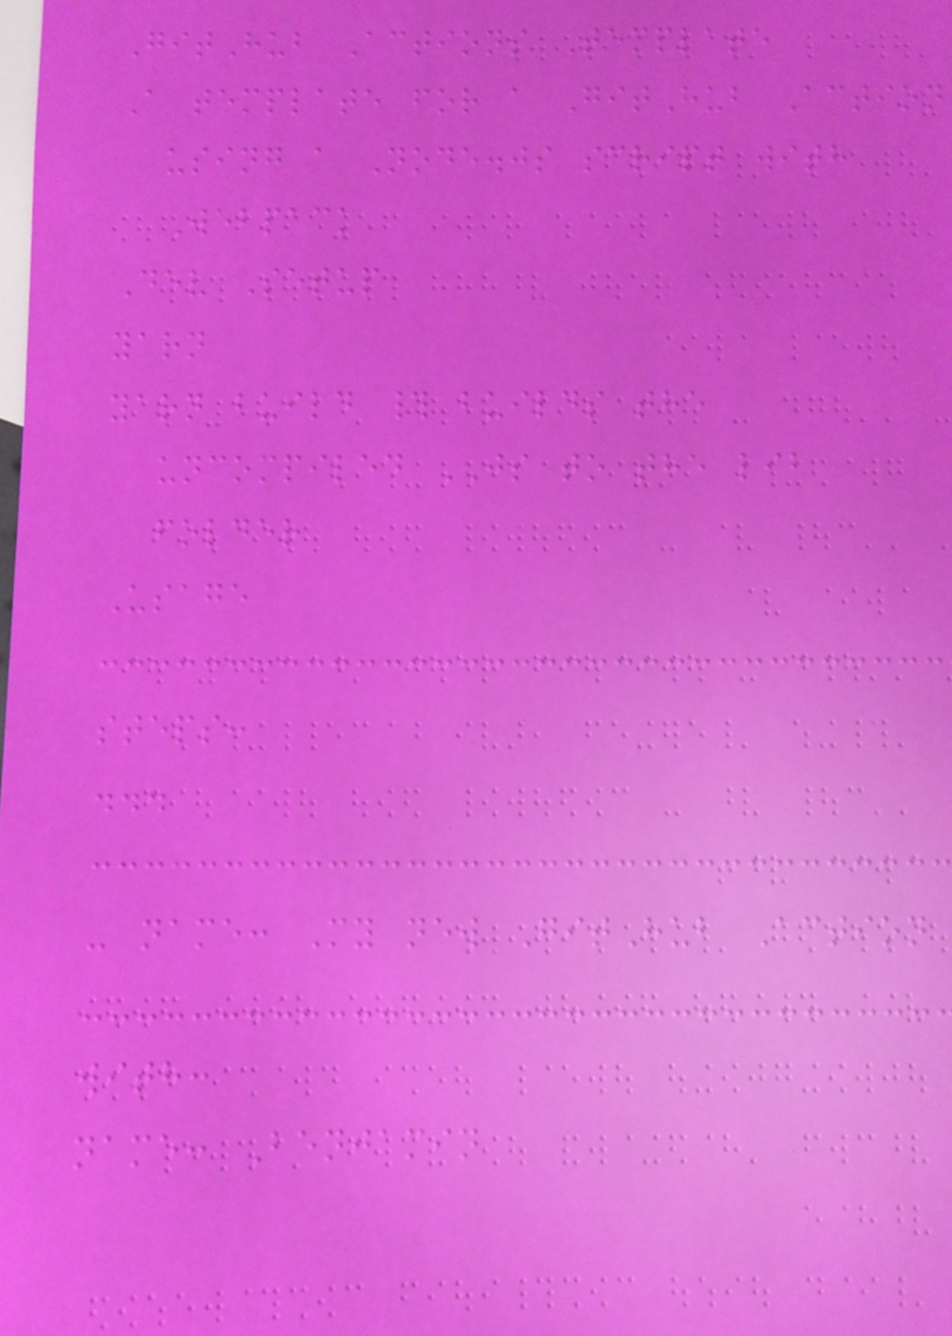GitHub Actions Template
A template for a GitHub Action
using a Node.js script with
Webpack
Dev Setup
yarn
yarn build # builds the
uncompiled JS to the lib
folder
Usage
steps:
...
- name: My new GitHub Action
with:
name: Benjamin
